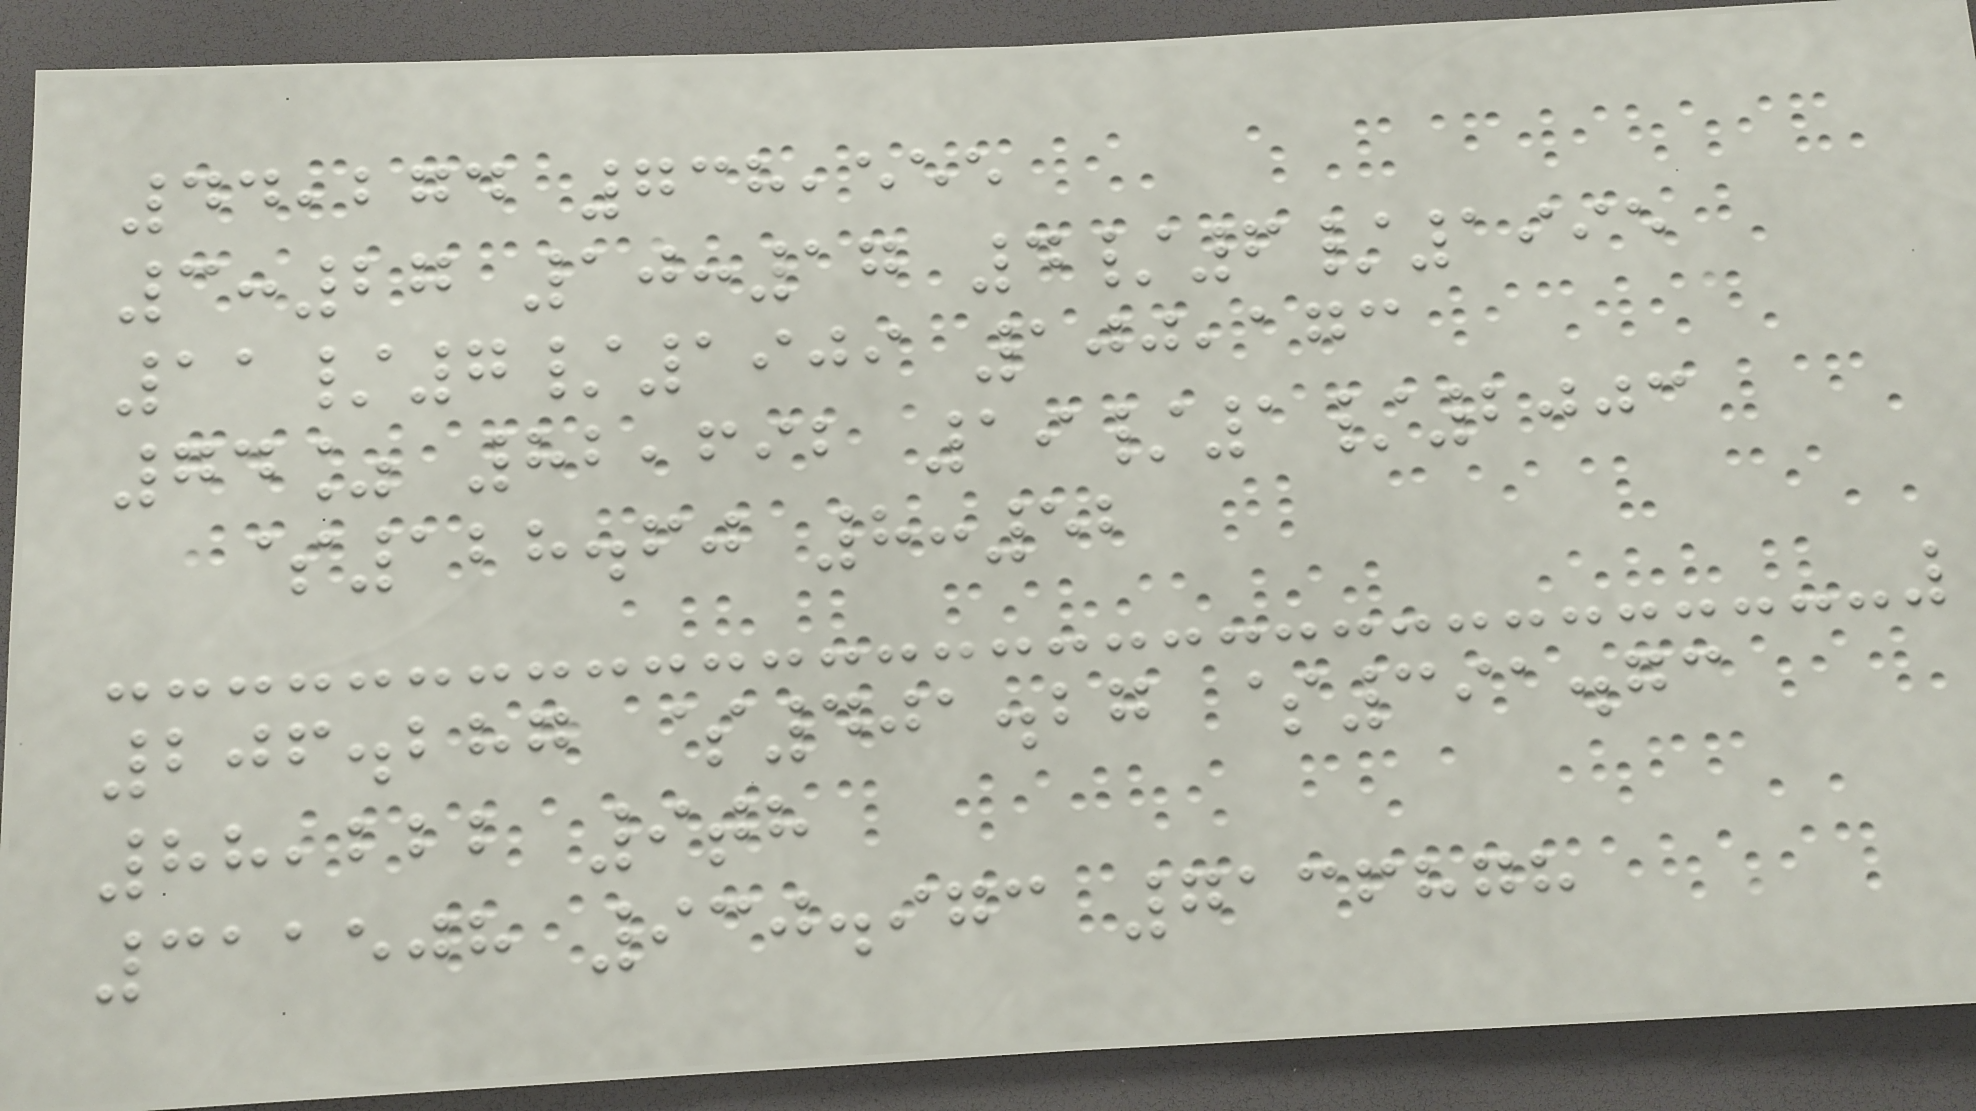44,274 738,555
3:27 10:17 4/6/1995
11/7/1909 100,173
74% 82,692 19/1/2003
$128.60 8:52
206.287 $401.27 $391.73
88,222 9th
311508 930.973 7136878
